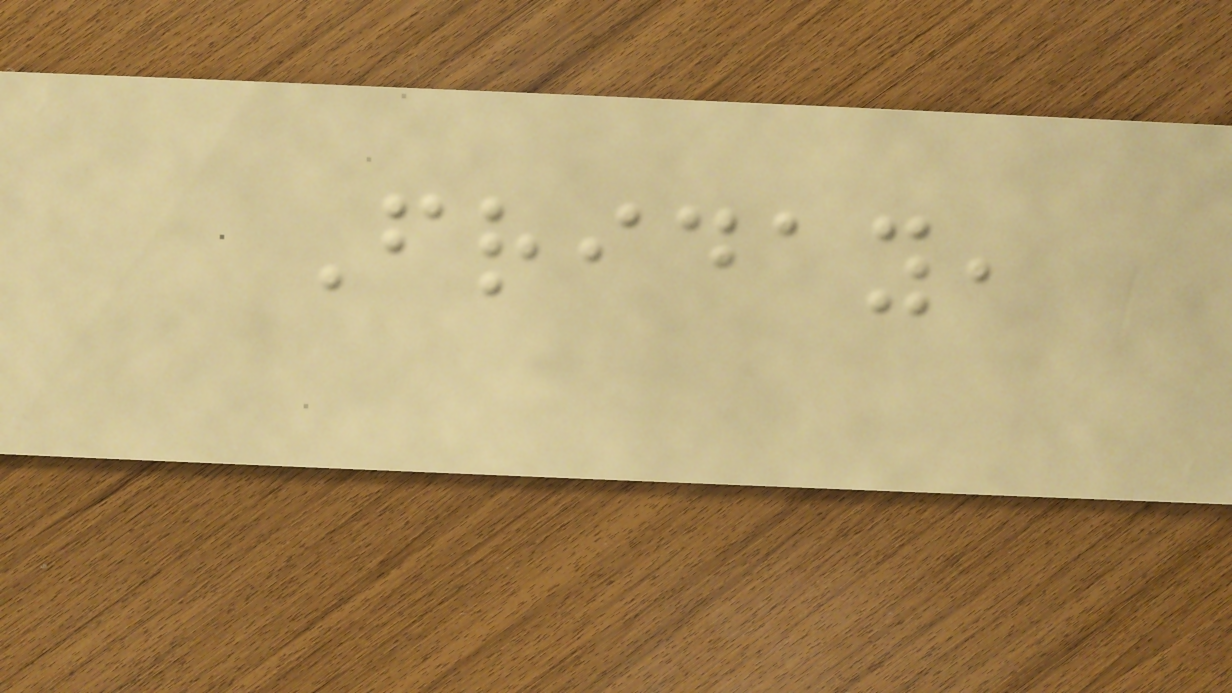Friday,
